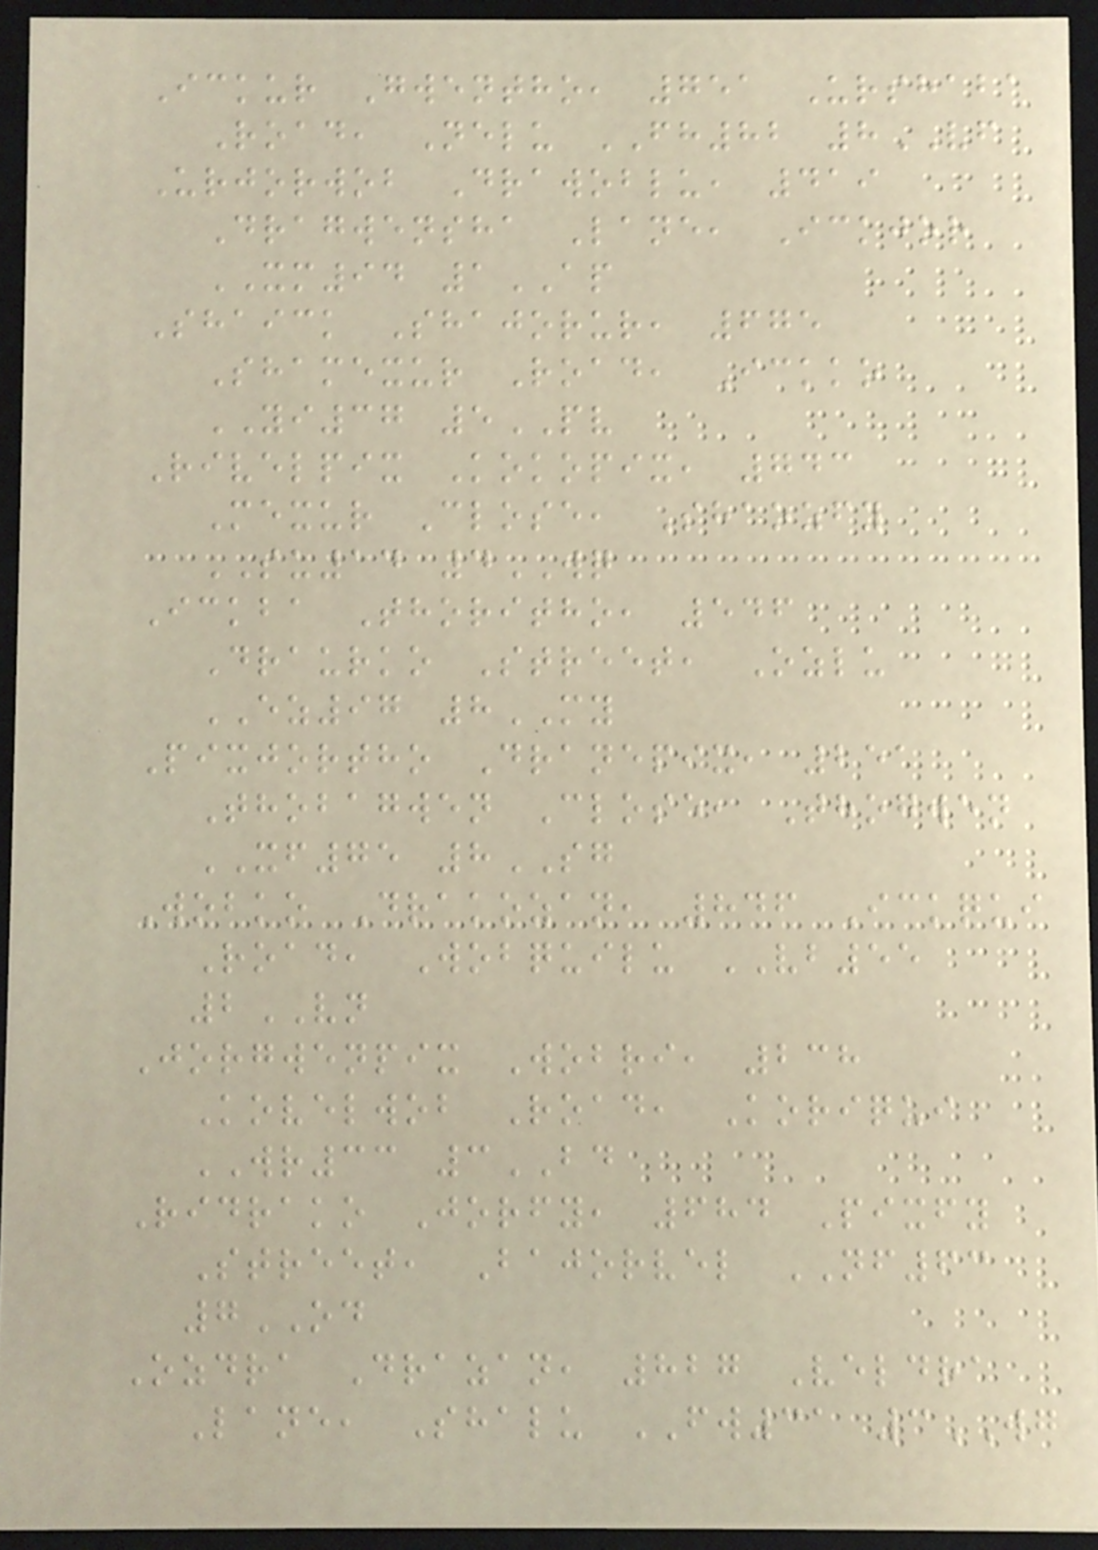Ickur Gwentho, 751 Urshaba
Road, Nelu FH82 8VF
Urjorwob Drawoblu, 419
Dragwensha Lane, Ickjor
XM94 1AP
Shaick Shajorur, 675
Shamexur Road, Ickko
YI37 5PV
Rivelpix Kokopix, 743
Mexur Close, Shaozfy
SU14 4WQ
Ickba Thoritho, 546
Draurko Street, Ozlu
EZ97 8MY
Pixjortho Dranepix, 251
Thobagwen Close, Thogwen
XF75 8SG
Wobko Drakozan, 846 Ickqui
Road, Wobquilu VB55
2VN
Jorgwenpix Wobri, 238
Kovelwob Road, Koriqui
WR33 3BD
Ridrako Jorfy, 684 Pixfy
Street, Bajorvel NF63
7OD
Ozdra Drazan, 827 Veldra
Lane, Shalu FW31 3WG
